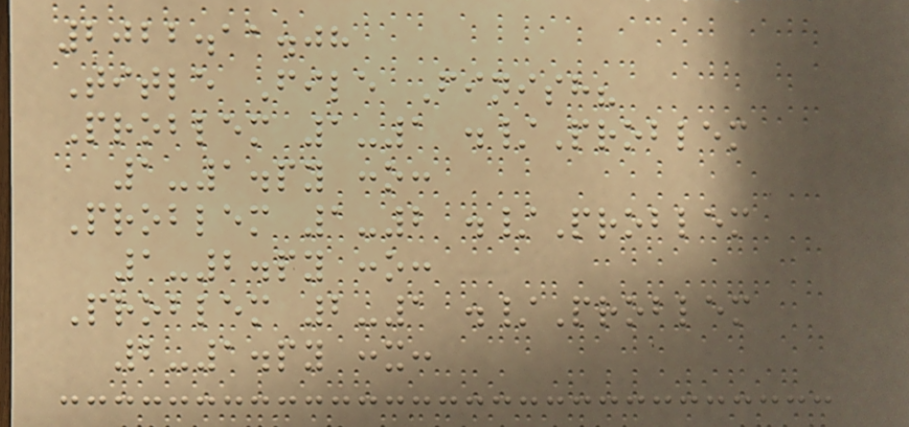2022.11.08
Title File Finish?
Problem 1-1 ./Problem
1-1.py :o:
Problem 1-2 ./Problem
1-2.py :o:
Problem 2-1 ./Problem
2-1.py :x:
